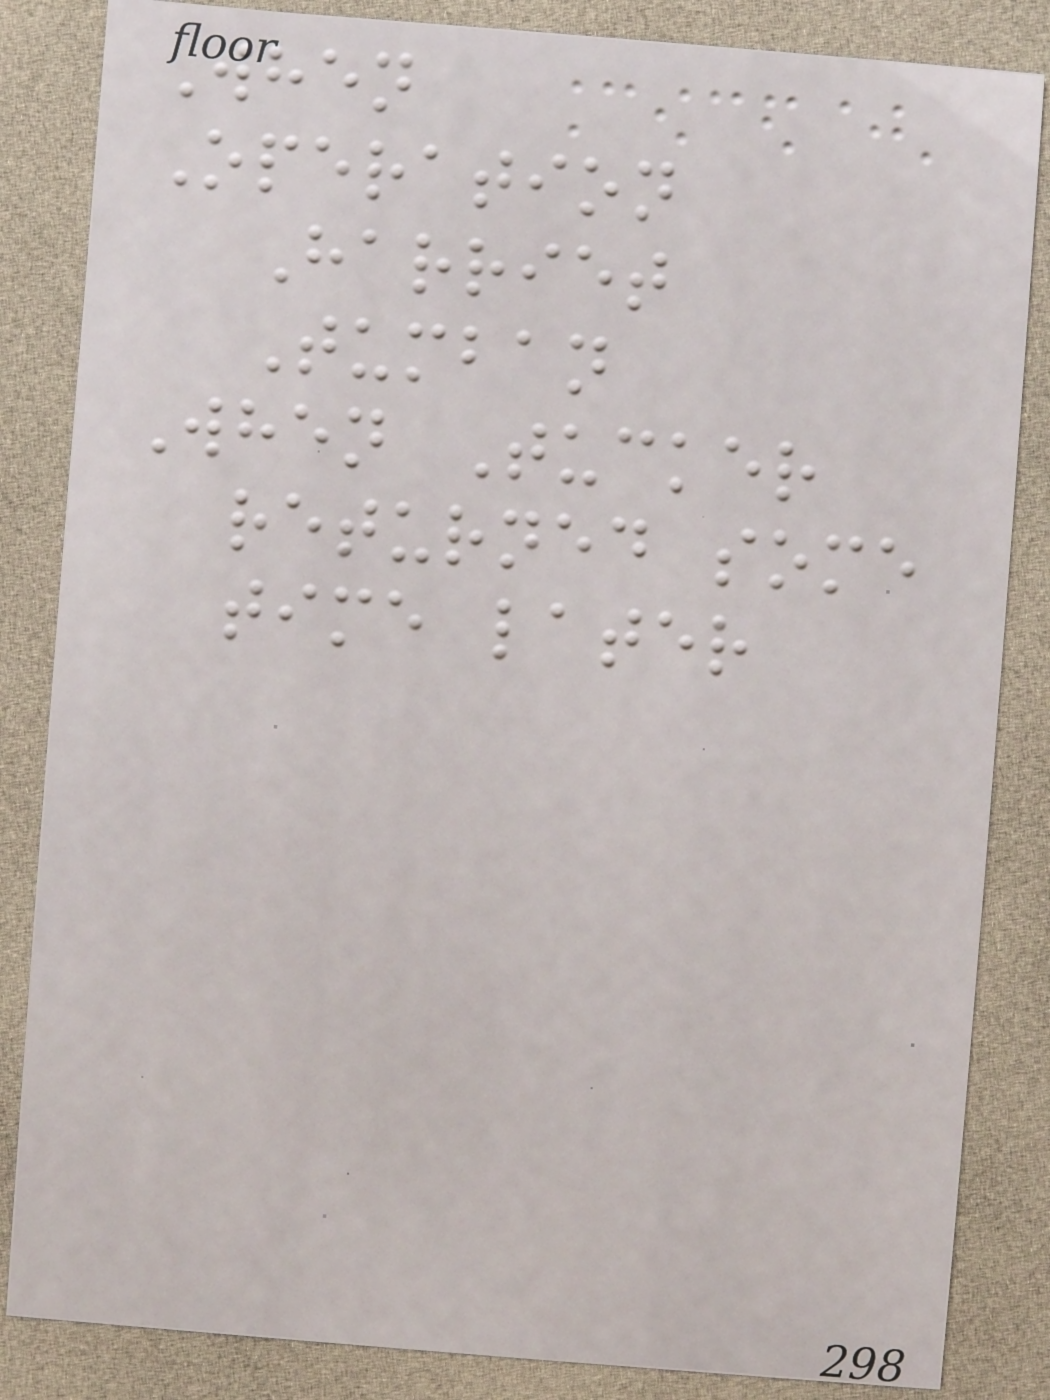When
Operation
Harriet
Tumban
When Tucker
returned some
time later
